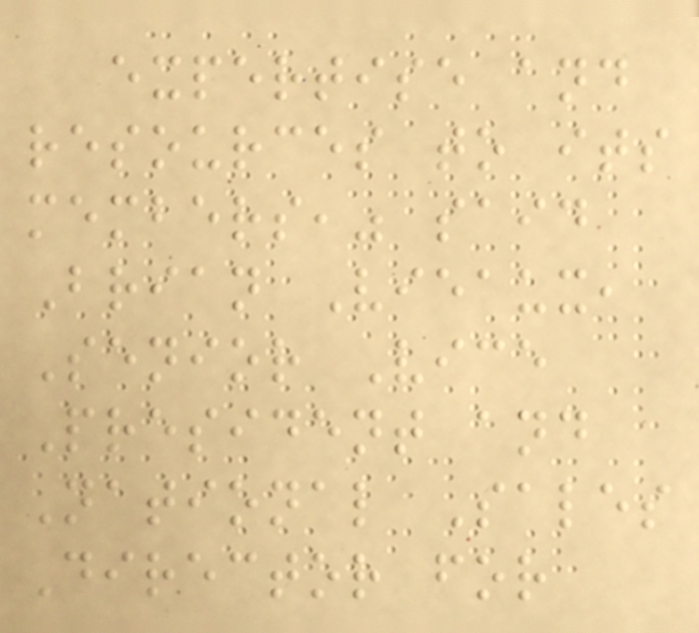expertise and
resources to its
members," said
Brian Vieaux,
Senior Vice
President and
National Sales
Director for
